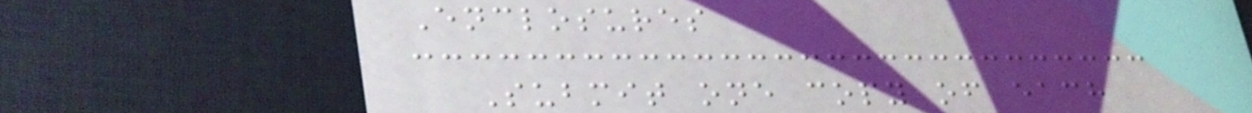Enclosures
Submit one copy of each
